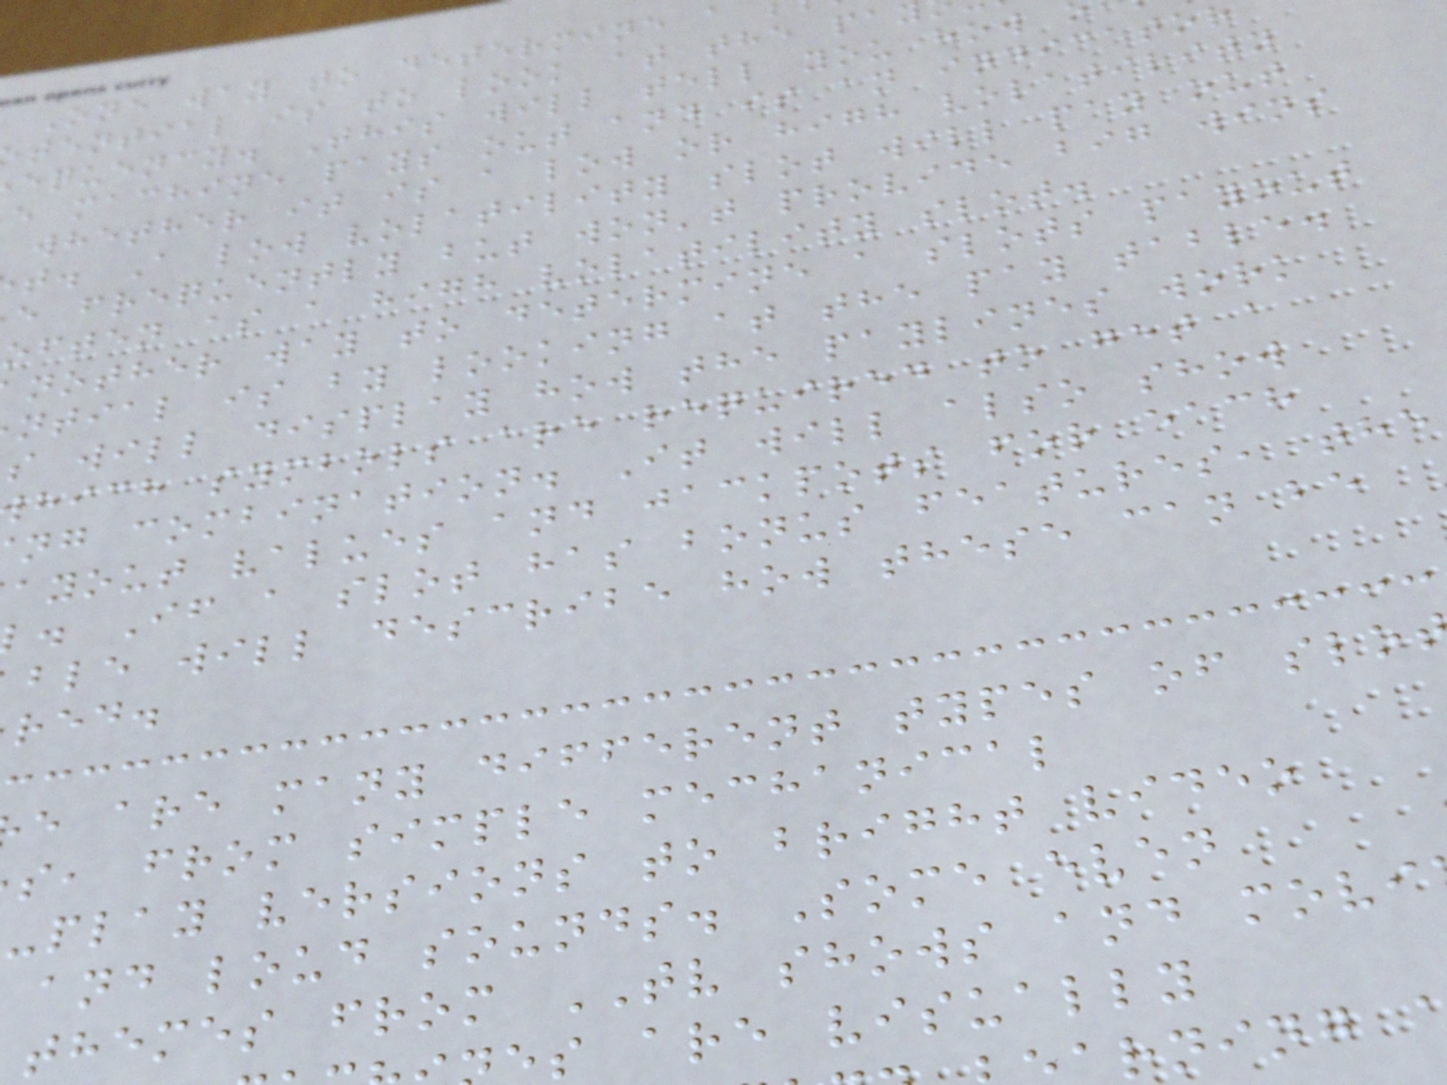One way to determine a
tential is to look at the pa
equency. This will tell you how
e machine pays out and is an indicator
whether it is a low or high volatility
t. A low volatility slot will pay out
e frequently but won't provide big wins
often as a high volatility slot.
nother way to determine a slots payout
ntial is by looking at the pay table.
s will display how the paylines work
hich symbols are required to get a
ng combination. It will also show
ayout values and jackpots for each
. If a slot has bonus features, the
ble will describe how these can be
red.
e are many different types of slo
s, from simple mechanical
-play versions to bright video
and loud sounds. Some even
themes from TV shows and movi
s are visually
